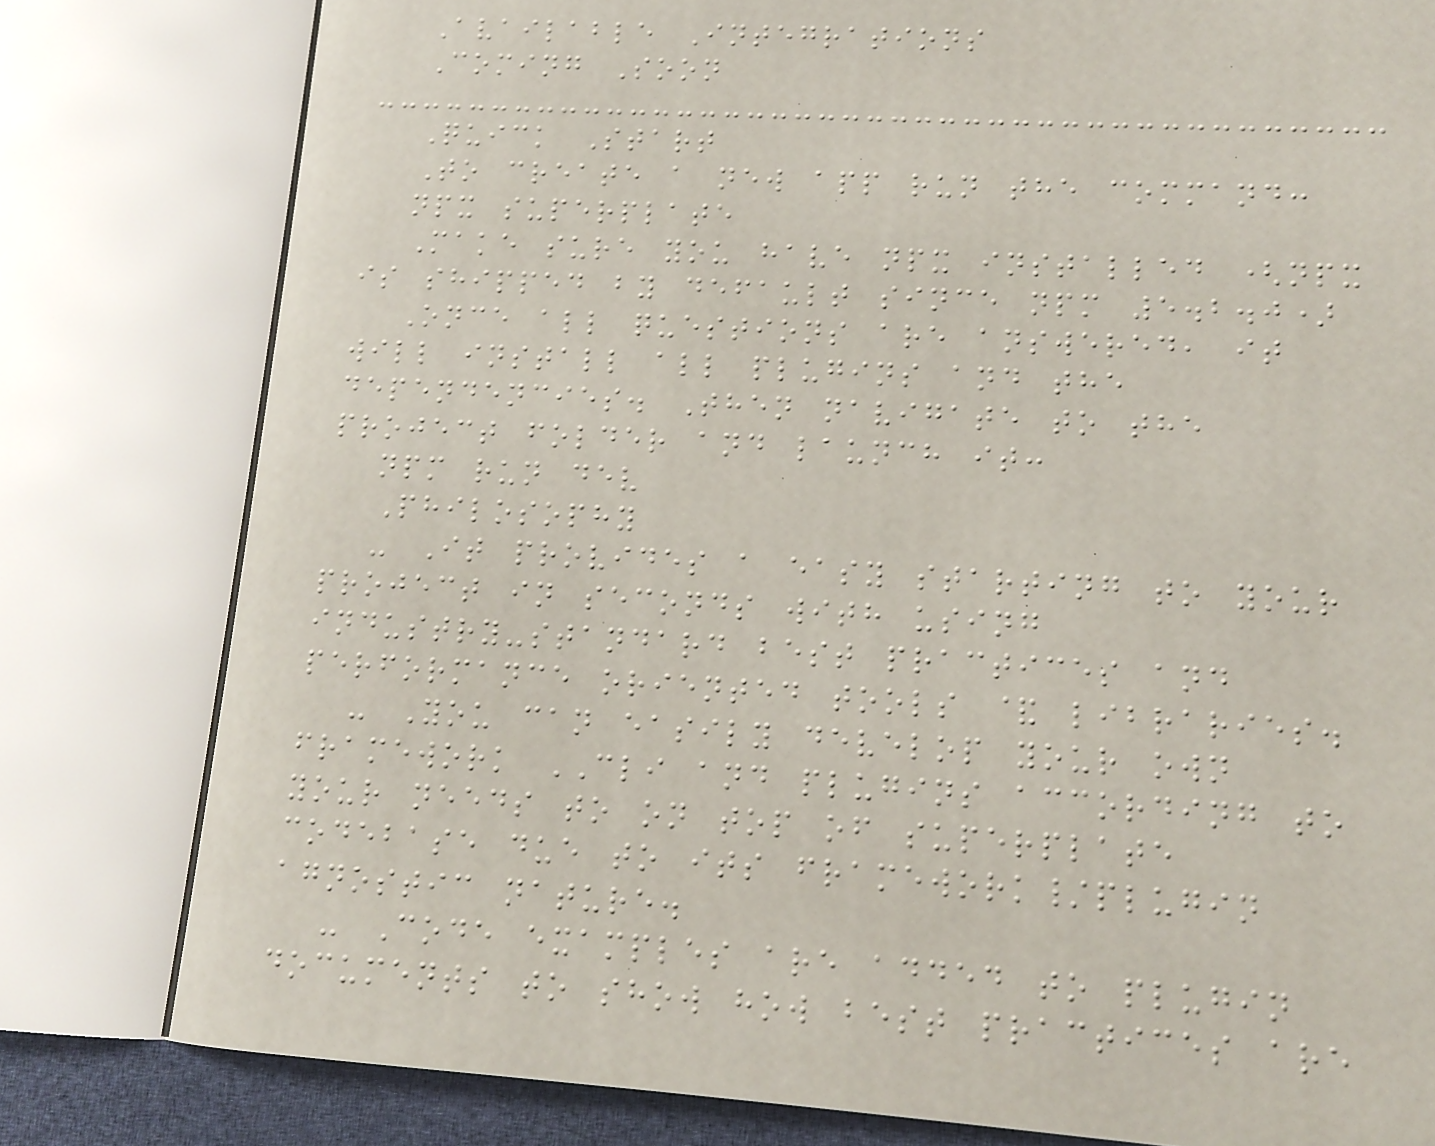Available Integrations
Coming Soon
Quick Start
To create a new app run the command:
npx superplate
Make sure you have npx installed (npx
is shipped by default since npm 5.2.0)
Once all questions are answered, it
will install all plugins and the
dependencies. Then navigate to the
project folder and launch it:
npm run dev
Philosophy
- It provides a easy starting to your
project in seconds with using
industry-standard best practices and
performance oriented tools & libraries.
- You can easily develop your own
framework CLI and plugins according to
your needs to on top of superplate
codebase due to its framework/plugin
agnostic nature.
- Code examples are added to plugin
documents to show how best practices are
